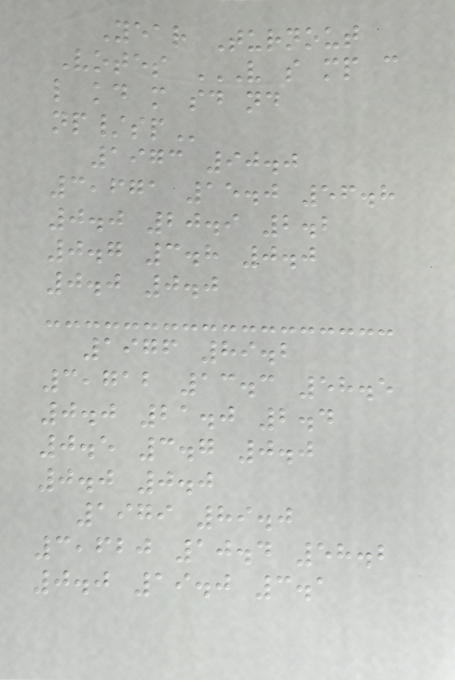Year Turnout
Votes V S MP C
L KD M SD ND
NP/SP
1973 90.0
3,671 15.0 56.8
0.0 20.9 2.2
0.7 3.8 0.0
0.0 0.0
1976 89.2
3,712 13.3 58.5
0.0 21.0 2.4
0.5 3.7 0.0
0.0 0.0
1979 89.0
3,620 10.4 58.2
0.0 19.0 3.1
